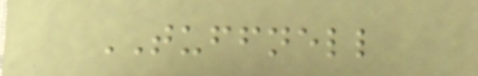TUFFNELL
